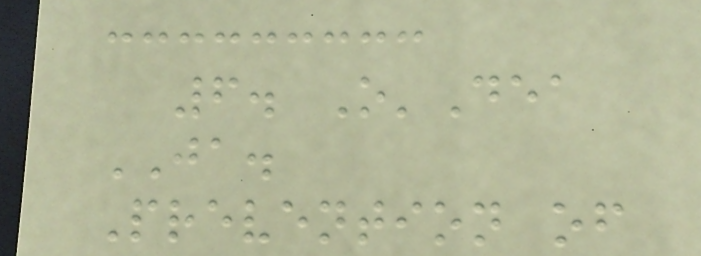6. O'Dea
JA.
Prevention of
